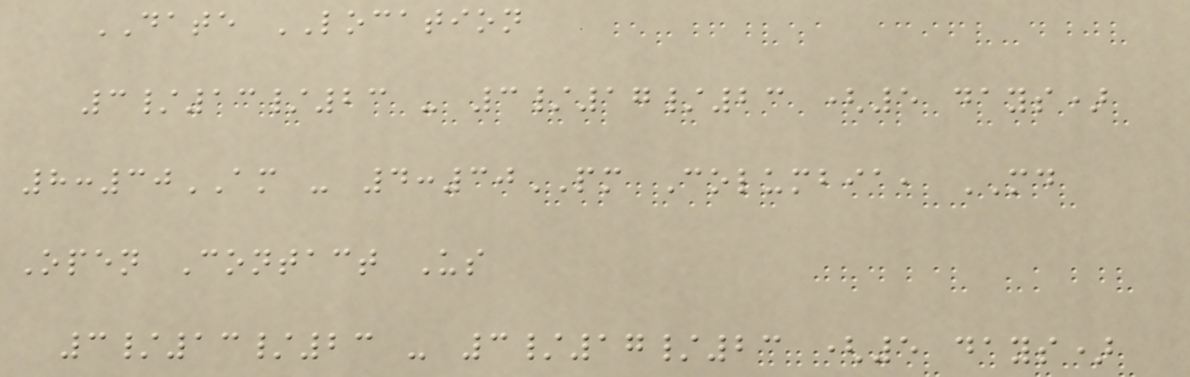DATE LOCATION
3/13/23 - 3/17/23 (5 days)
8:30AM - 4:30PM Columbia, MD
Open Contact Us
3/13/23 - 3/17/23 (5 days)
